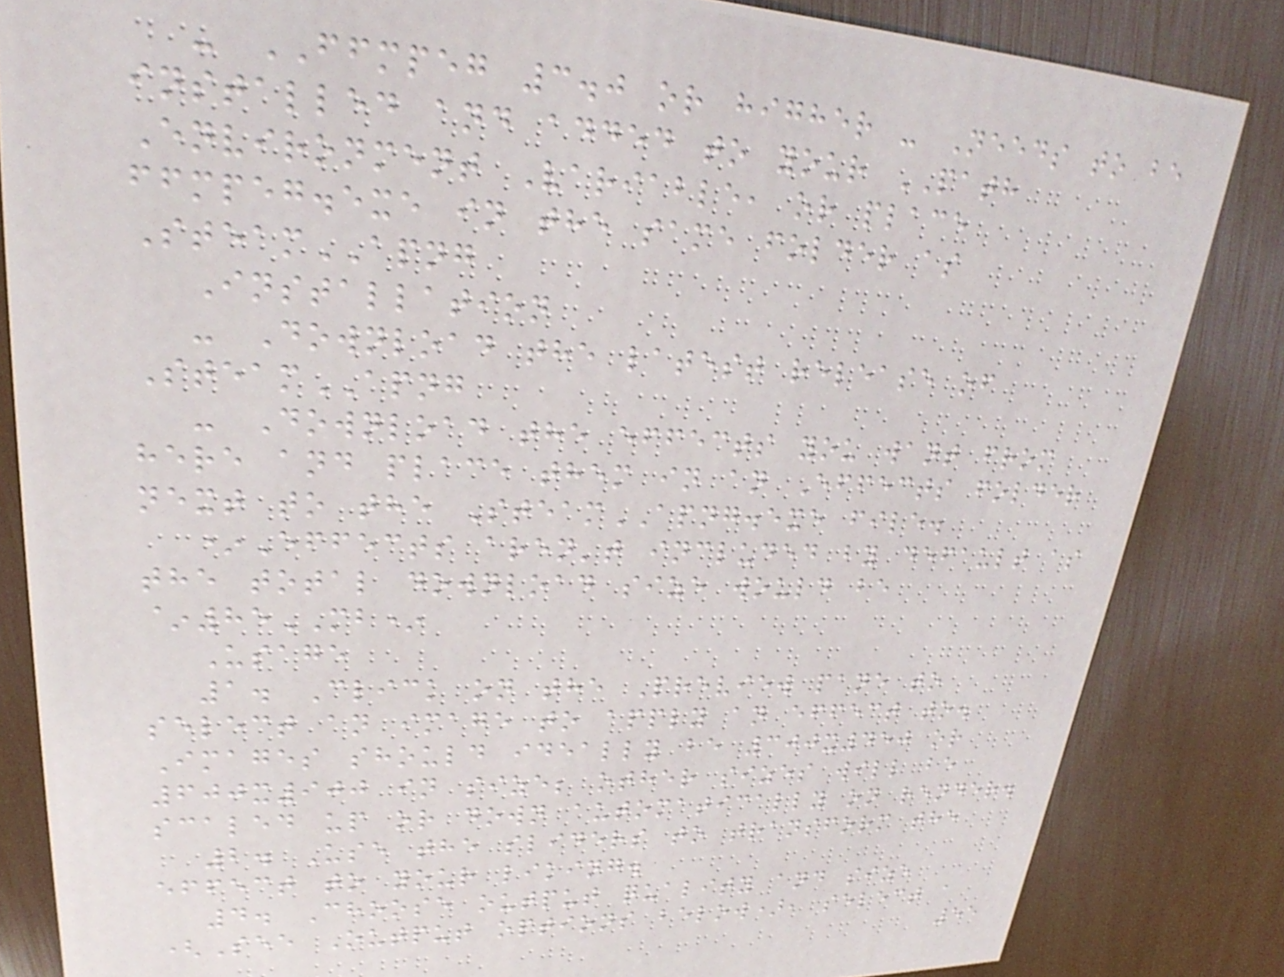- FFMPEG 3.0 or higher - Needs to be
installed and added to your PATH
Environment Variable, or place
ffmpeg.exe in the same folder as
SteamAPNG
Installation
- Download the latest release of
SteamAPNG
- Download the effects you want from
here and place them in an Effects folder
next to the SteamAPNG.exe file.
*Effects aren't included by default as
the total download size would be
~85MB*
Usage
1. Click on the Preview pane to
select an image to apply an effect to.
Images should ideally be 300x450 or
600x900 in size; other sizes will be
scaled up or down automatically on render.
2. Use the sliders to transform the
effect to your liking.
4. Choose output quality and size
(See Output options below), select a
55
